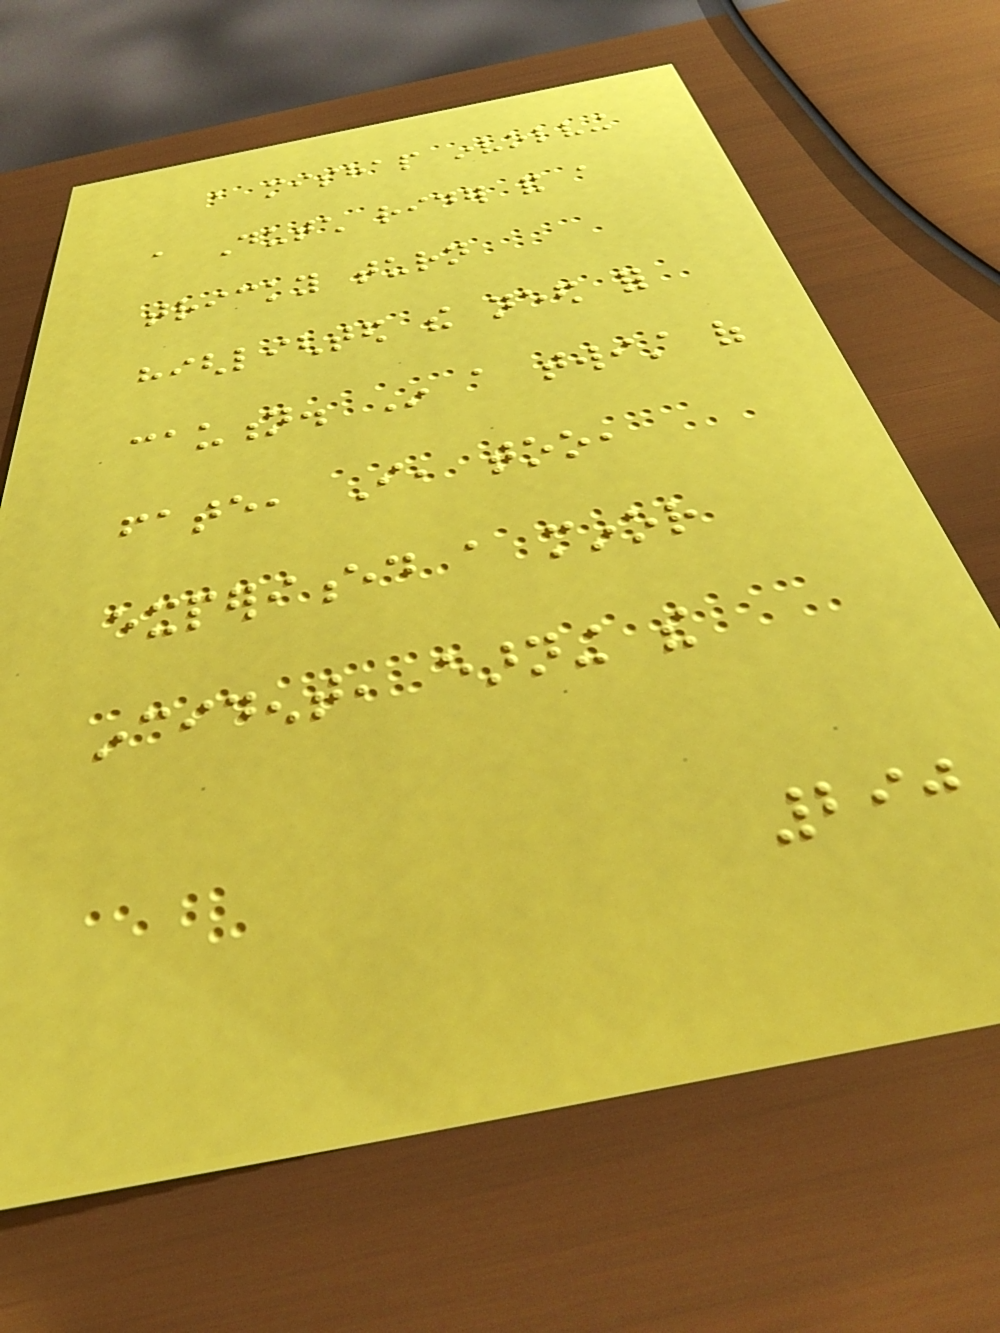a mishap involving
a Dutch rider and a
tricky turn
highlighted the need for
caution. In a twist of
fate, I, too,
experienced a minor
incident, earning the
290
